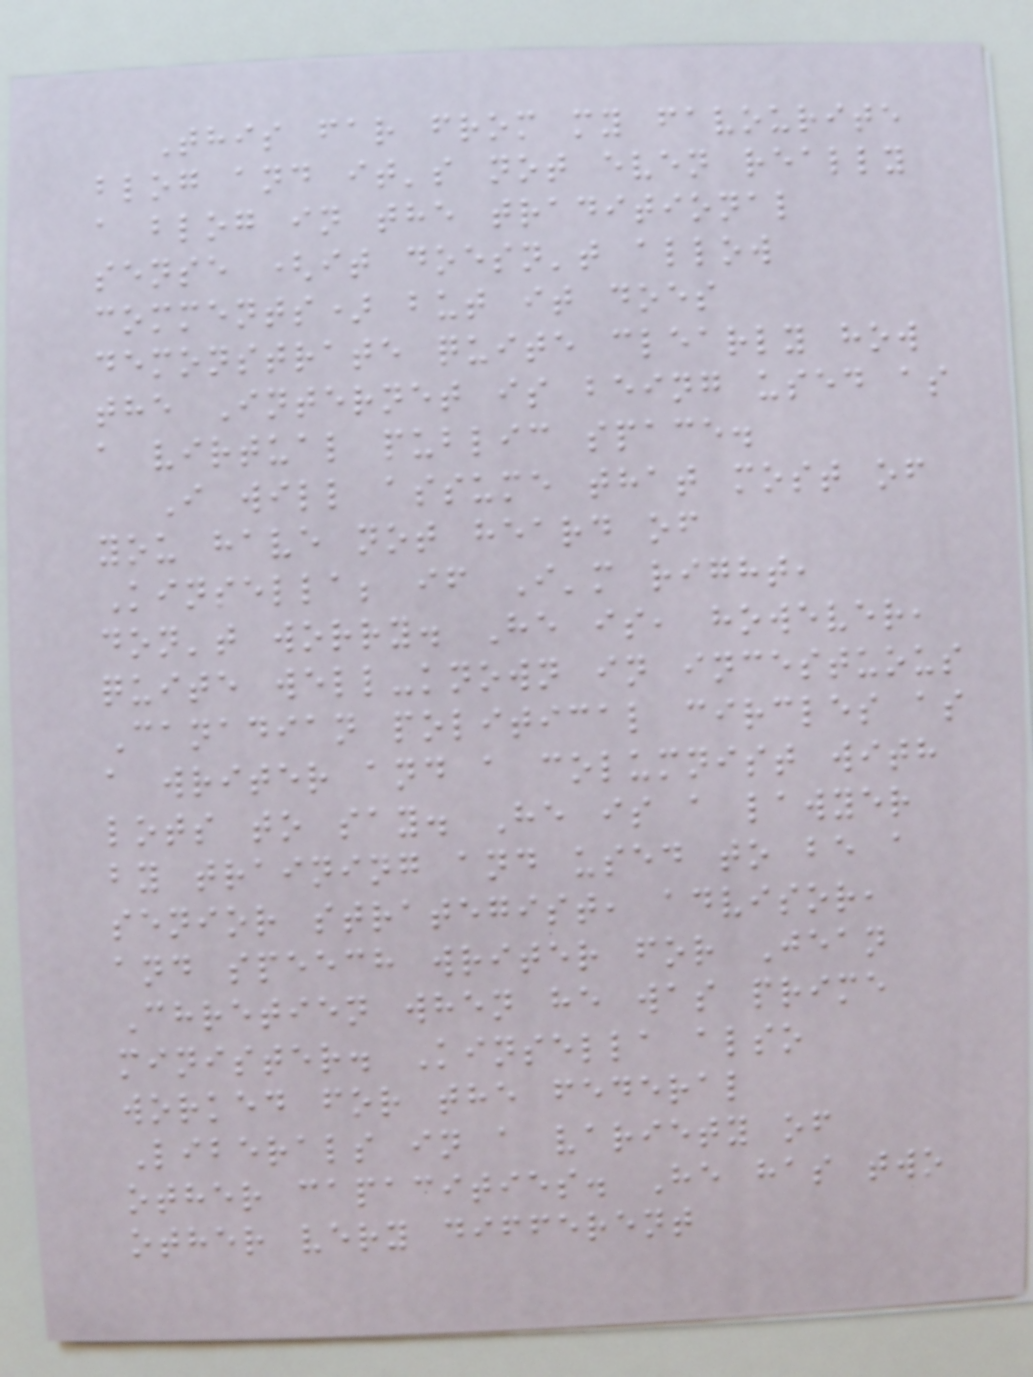This far from my favourite
blog and it's not even really
a blog in the traditional
sense (it doesn't allow
comments) but it does
demonstrate quite clearly how
the Internet is being used as
a virtual public space.
I will assume that most of
you have not heard of
Kinsella; if I'm right,
don't worry. He is, however,
quite well-known in incestuous
Canadian political circles as
a writer and a columnist with
lots to say. He is a lawyer
by training and used to be a
senior strategist, advisor,
and speech writer for Jean
Chretien when he was prime
minister. Kinsella also
worked for the federal
Liberals in a variety of
other capacities. He has two
other very different
